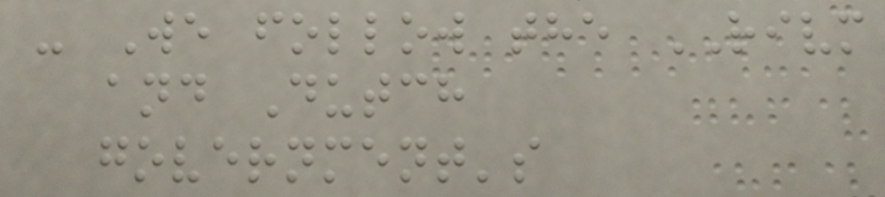- We follow the RIVM
and Dutch
government's
